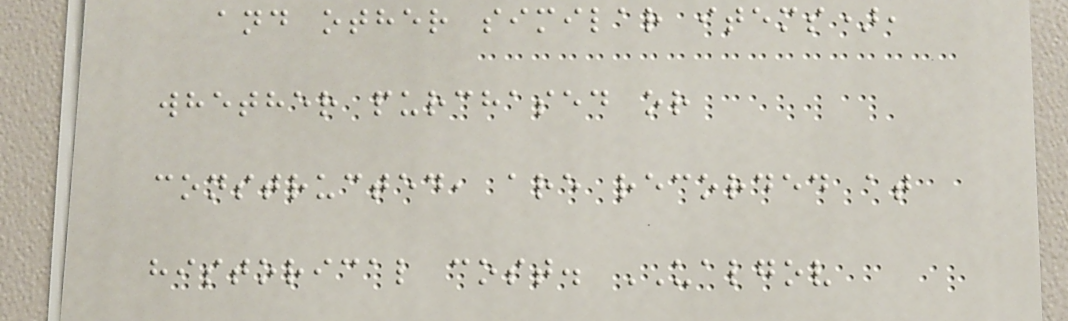and other similar items),
whether purchased or
constructed, are recorded at
historical cost. UALGOV
